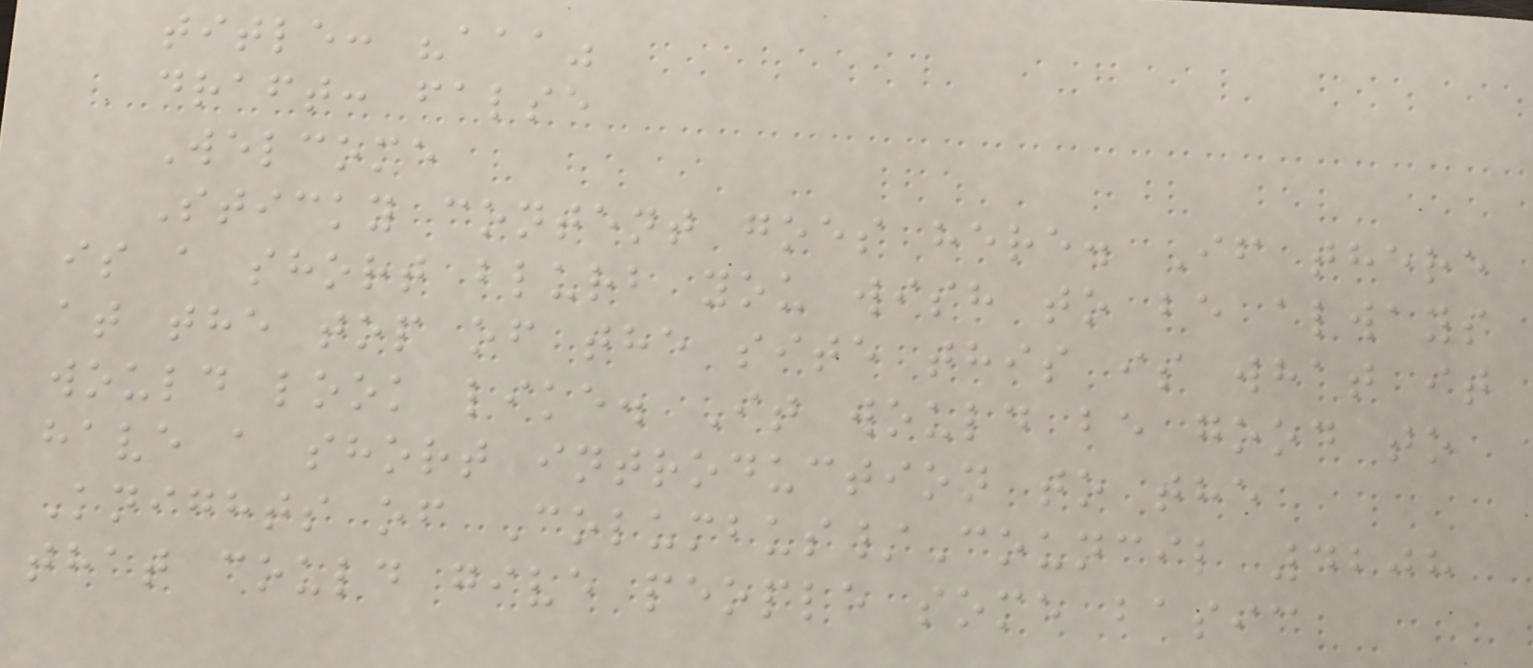title: "aaa"
draft: false
Welcome
Sticky content goes here. If there
is a short blurb you wish to be always
at the top of the site this is what it
would look like. It would be good to
have a short introduction to the
Knights of Columbus/Council 4208
that could give people some basic
